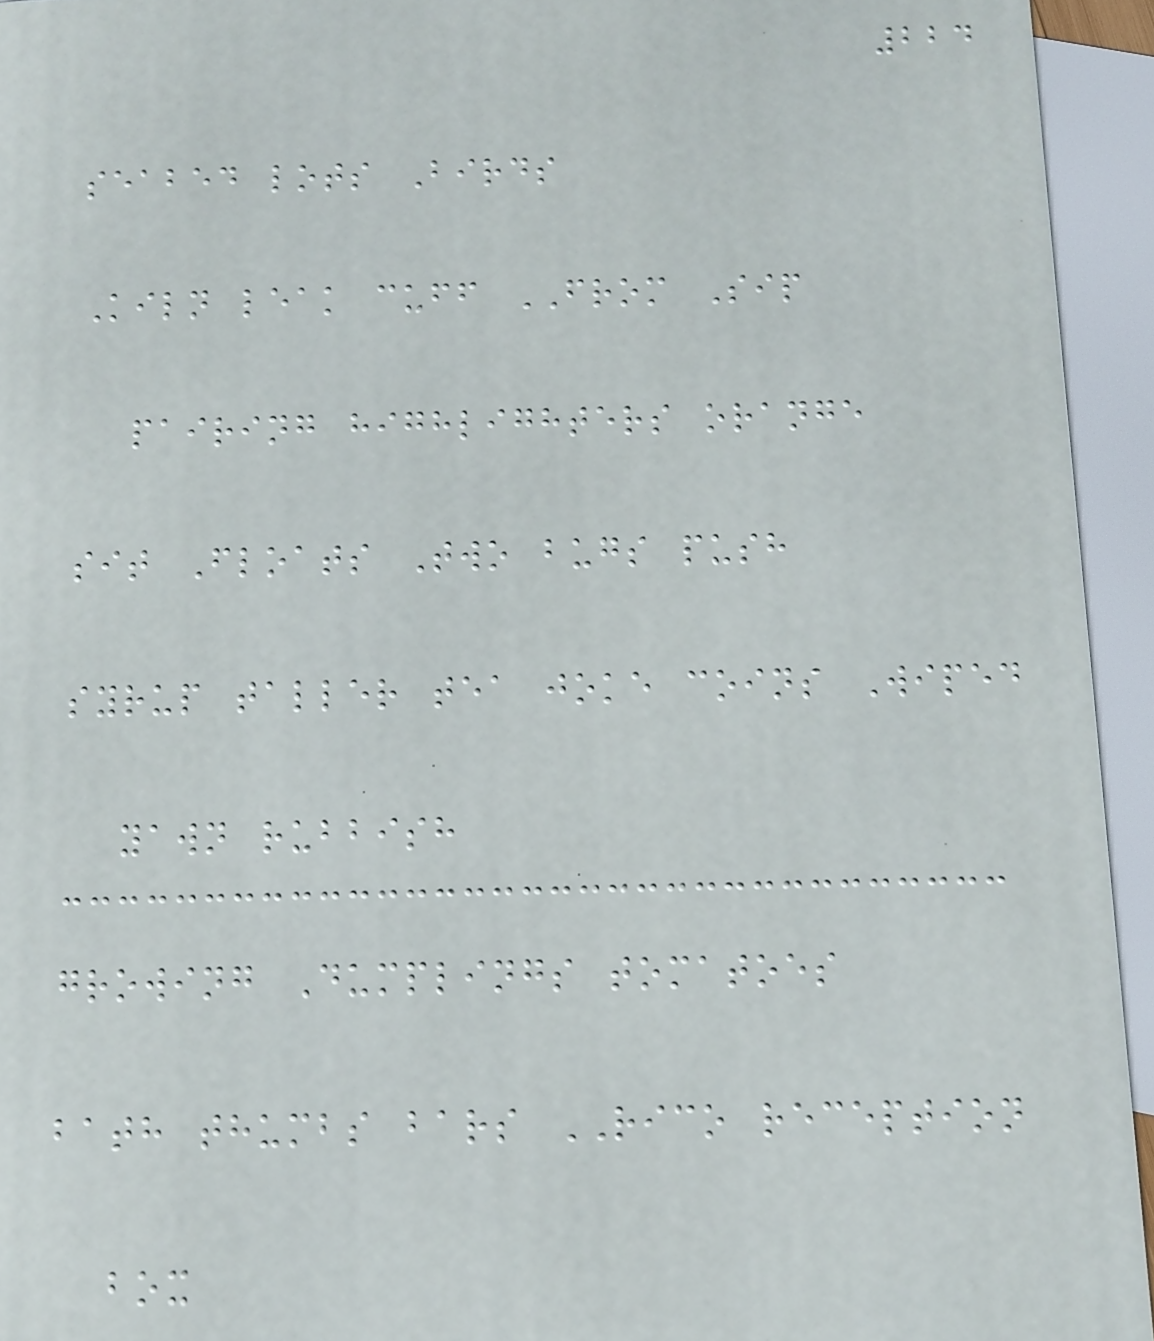224
seabed lots Birds
Kiln leak cuff FROM Sip
pairing highlighters orange
sit Floats Two bugs push
syrup taller tea joke coins Wiped
yawn rubbish
growing Dumplings tomatoes
bath thumbs bars RICO reception
box
